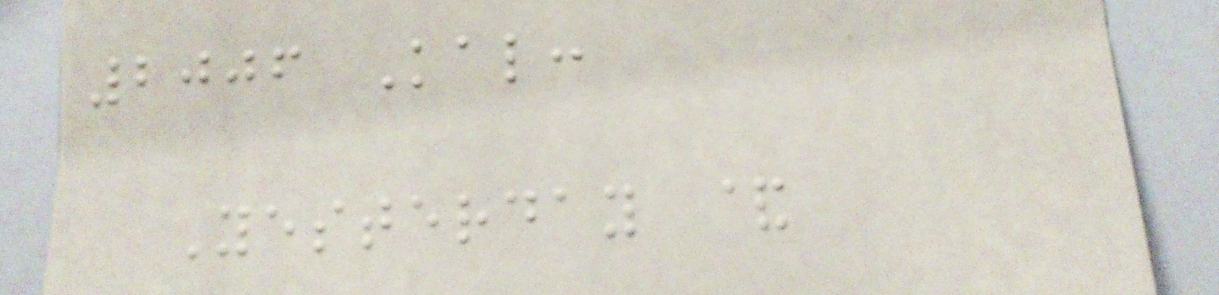2006 Kal:
Yesterday &
